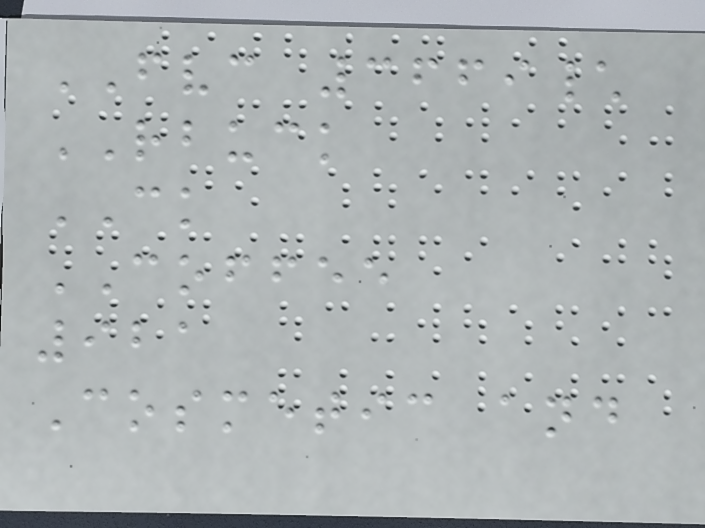FVC 3669\
RBUCK
CK
COFFEE
921
Cosmetic and
